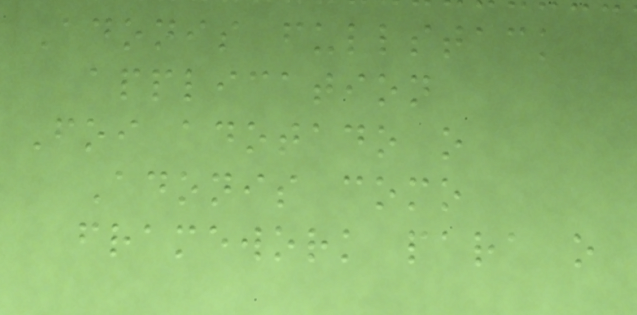Adonis fullstack
application
Foi adotado o
Adonis como
framework para o
